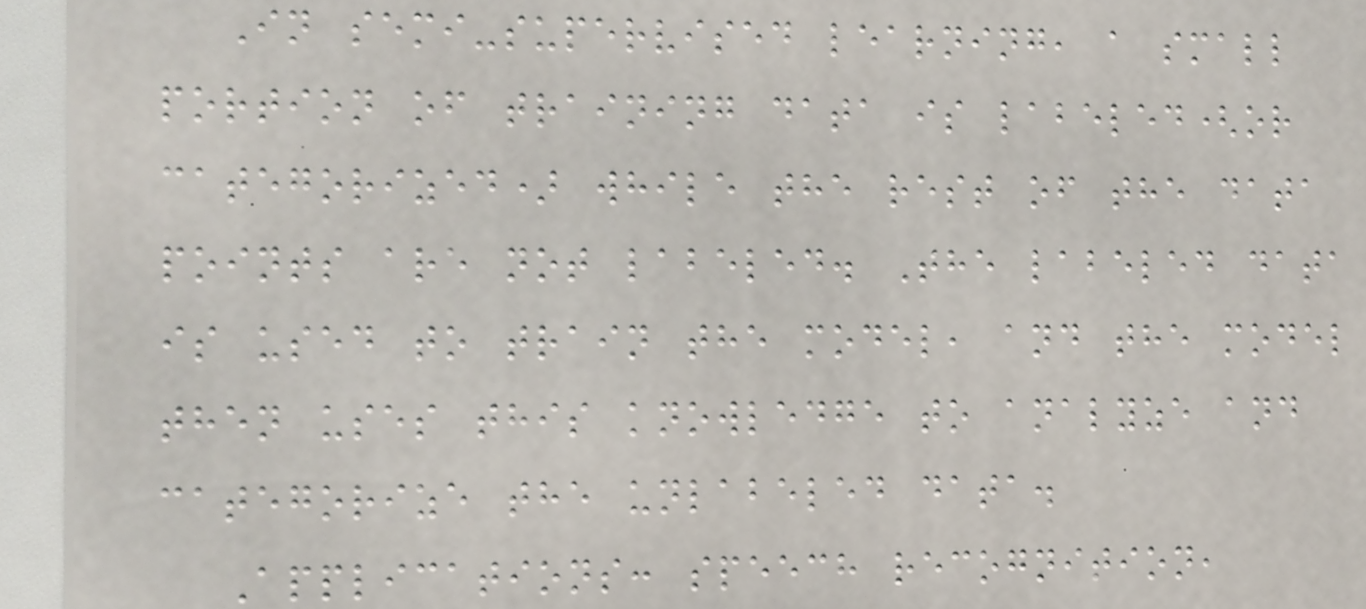In semi-supervised learning, a small
portion of training data is labeled(or
categorized) while the rest of the data
points are not labeled. The labeled data
is used to train the model, and the model
then uses this knowledge to analyze and
categorize the unlabeled data.
Applications: speech recognition,
